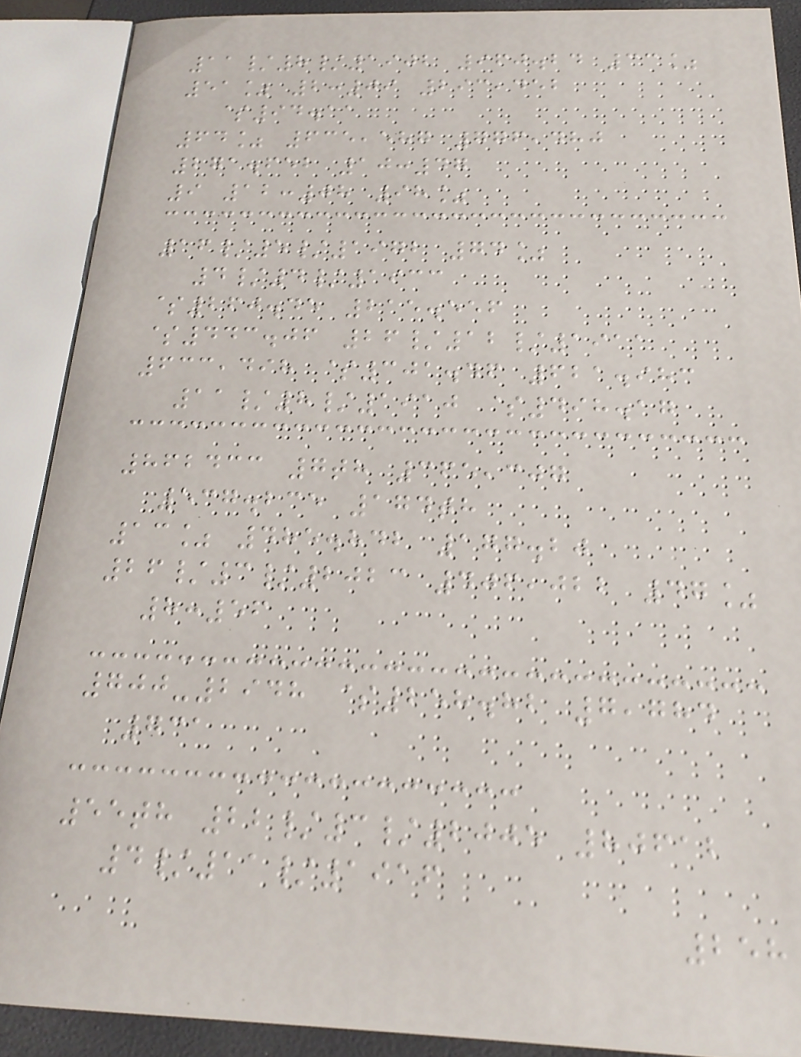11/8/1902 960.24 33%
51% 2:09 293,452
$94.11
64% 635,587 776,480
271.652 10:47
9 12:08 98%
16/5/1972 74%
4/4/1933
$260.45 215.556
$443.06 26/12/1911
633,498 $301.46 621.983
11/8/1910 $498.17
862433 7th 365,307
537.235 174th
13% 485.842 177.20
26/3/2023 406,022 47%
8:56
700-2948 $258.82 7,784
731
55th 22/3/2005 80612
4/11/1916
258
